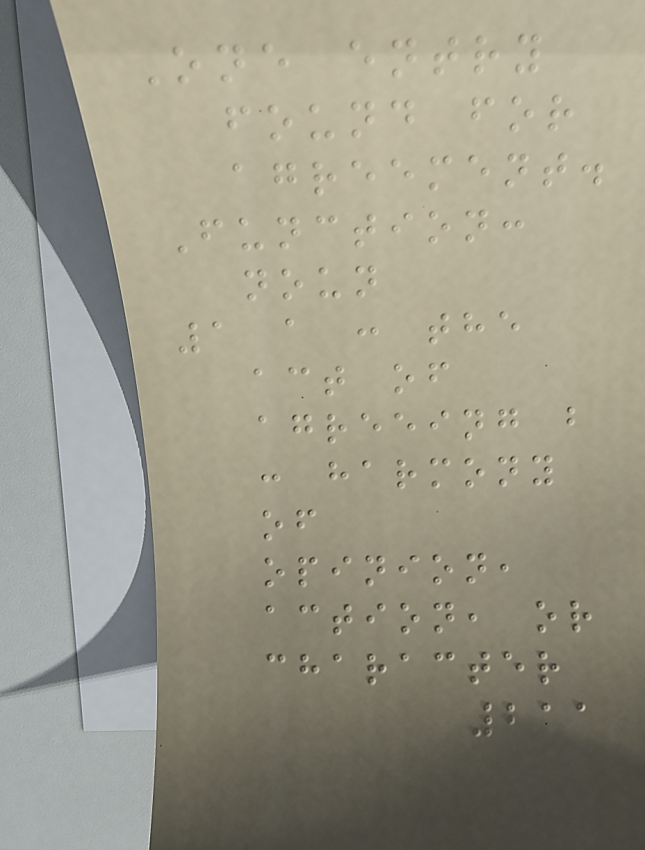One entry
found for
agreement.
Function:
noun
1 a : the
act of
agreeing b
: harmony
of
opinion,
action, or
character
211
